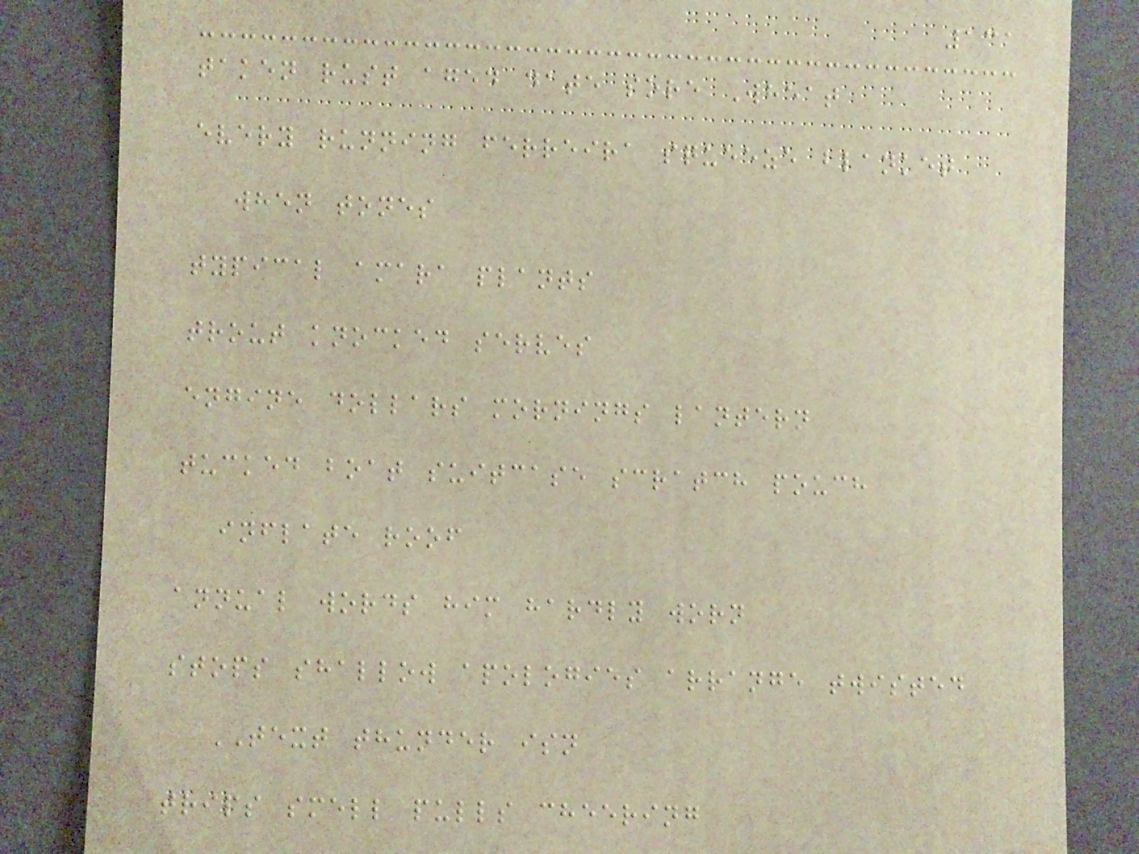131
taken rust aged date sore Wheat
every running ferreira squeeze blanket
when tones
typical amara plants
trout knocked serves
engine dollars mornings lantern
tucked boat suitcase scratch pouch
inflate roof
annual words him hardly worn
stops shallow apologies arrange twisted
TEXT thunder isn
trips smell pulls cheering
